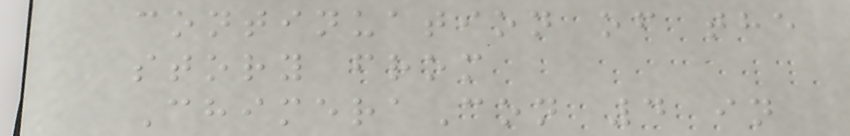continuation of the
story from
ChimeraCon 4 in
